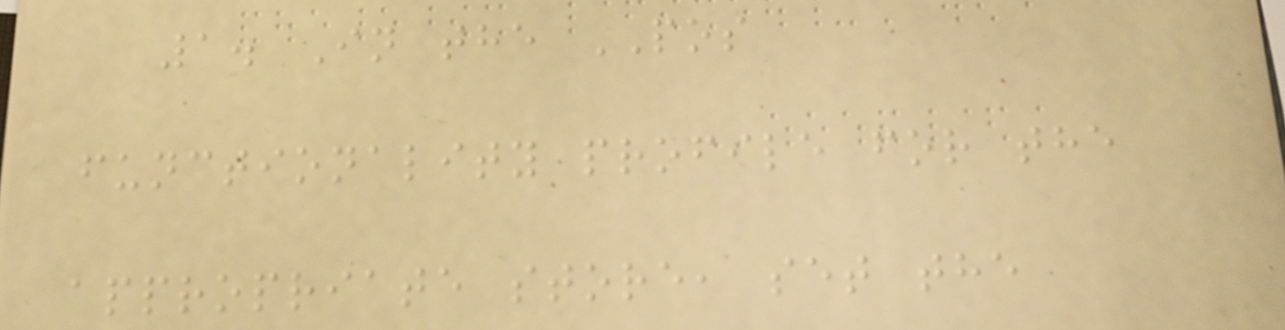1. In the POS
functionality profile for the
appropriate store, set the
